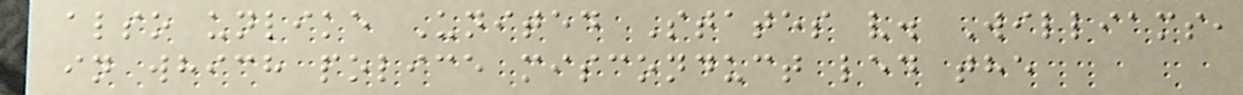also unlike United States v. Williams,
in which police misconduct led the
